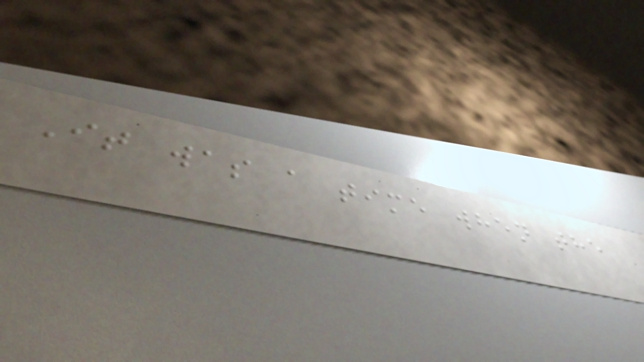It was a time when the
